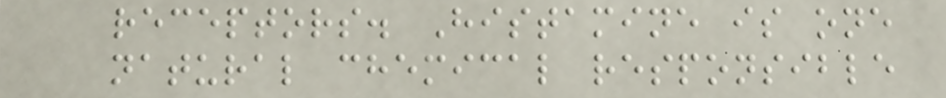receptors. Histamine is one
natural chemical responsible
